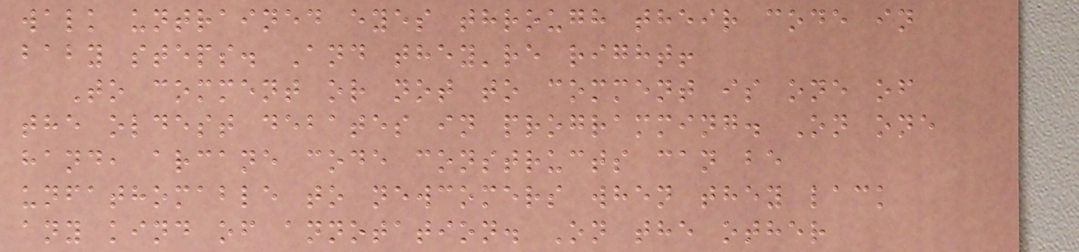walk untrained eyes through their code in
baby steps. And they're right!
To comment or not to comment is one of
the oldest debates in programming. On one
hand, arcane code constructs can be
unfathomable to newcomers when they lack
any kind of annotation. On the other
